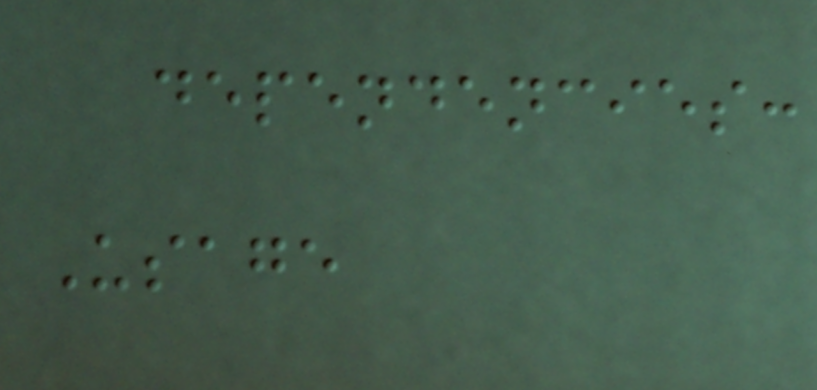dependencies:
Usage
